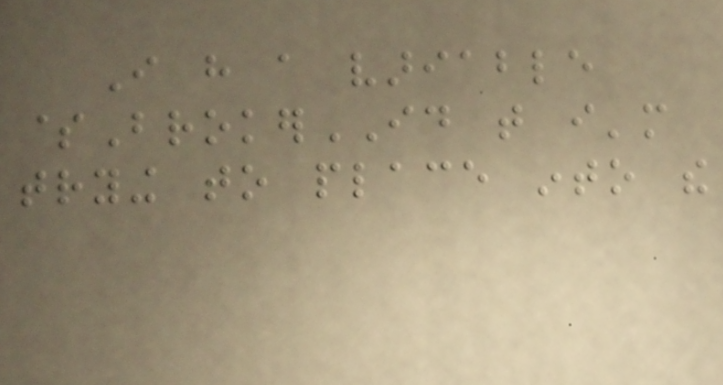I have a variable
$BrokerID that i'm
trying to place into the
